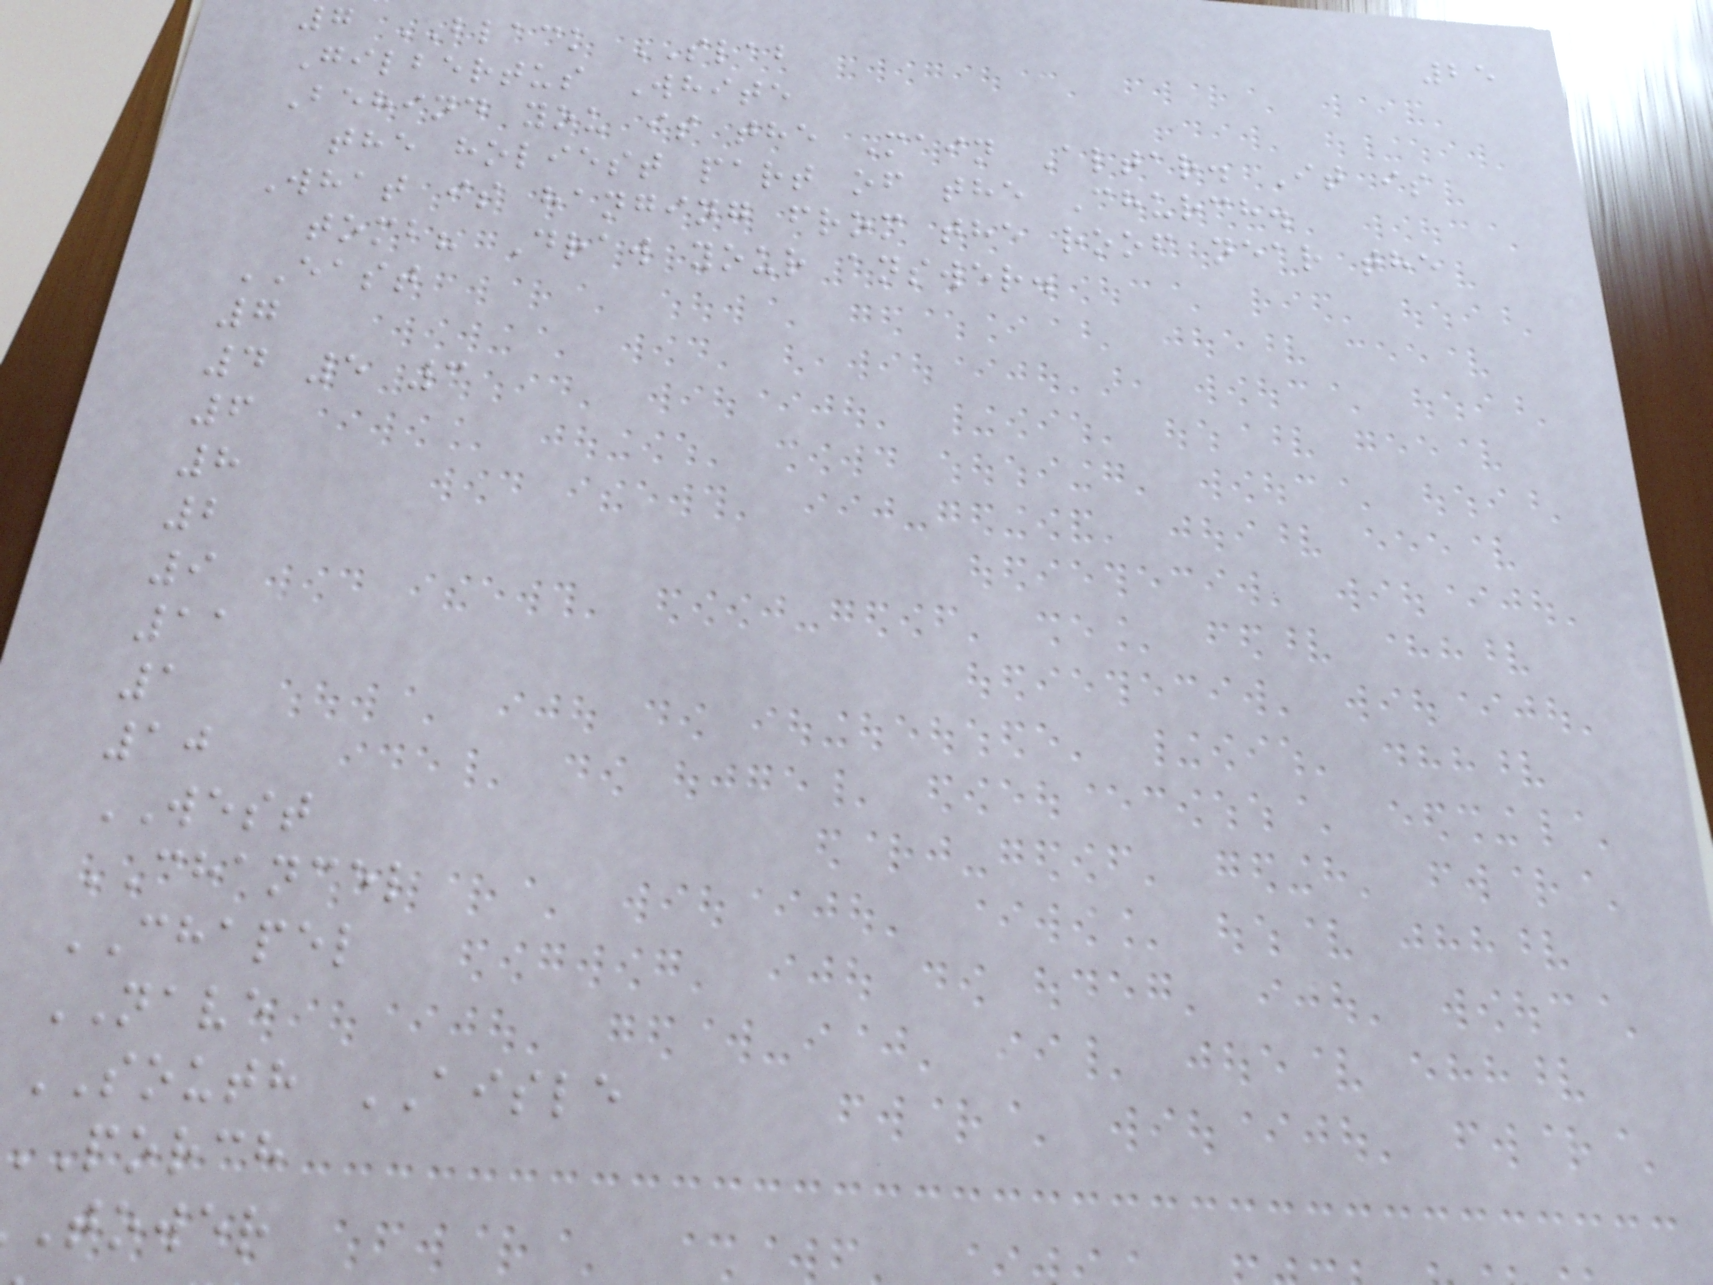25
7 BLACK SLAB
Gilbertus White
Behind you is the Main Altar. It is
the holiest part of the Church.
What is hanging from the roof near the
tomb? Draw your answer.
EAST
7
4 5 3
6
8
2
9
11
1
10
WEST
CHANCEL
CHAPEL
NAVE
SOUTH AISLE
porch
tower
